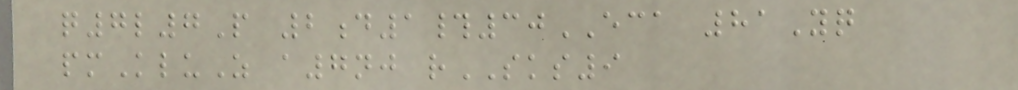q7l7P 2d1#30ECA 81Yq
pmKluZ a7nj rSKS9
